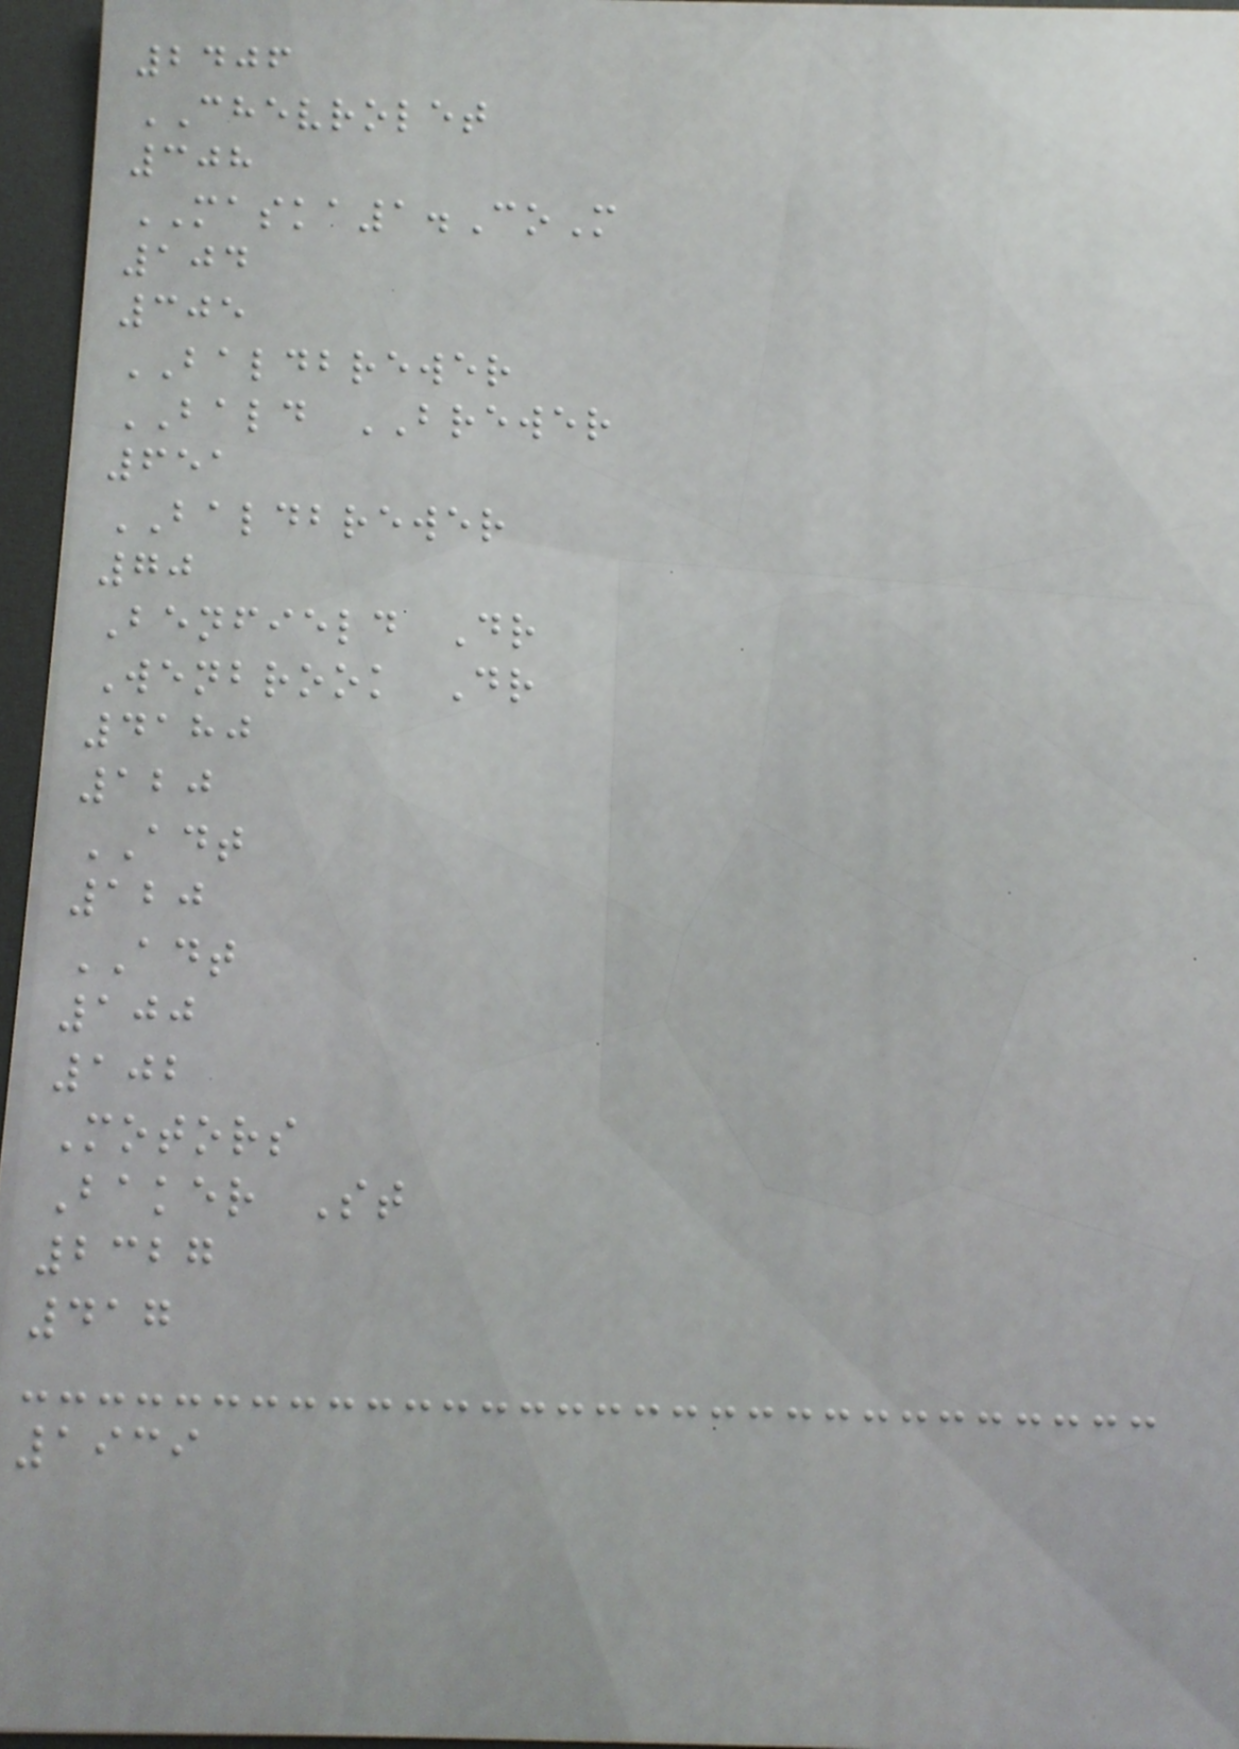2406
CHEVROLET
308
MASKA1.CoM
104
305
BALDBREWER
BALD BREWER
651
BALDBREWER
70
Benfield Dr
Wenbrook Dr
4180
120
ADT
120
ADT
100
102
Motors
Baker St
2327
417
1939
